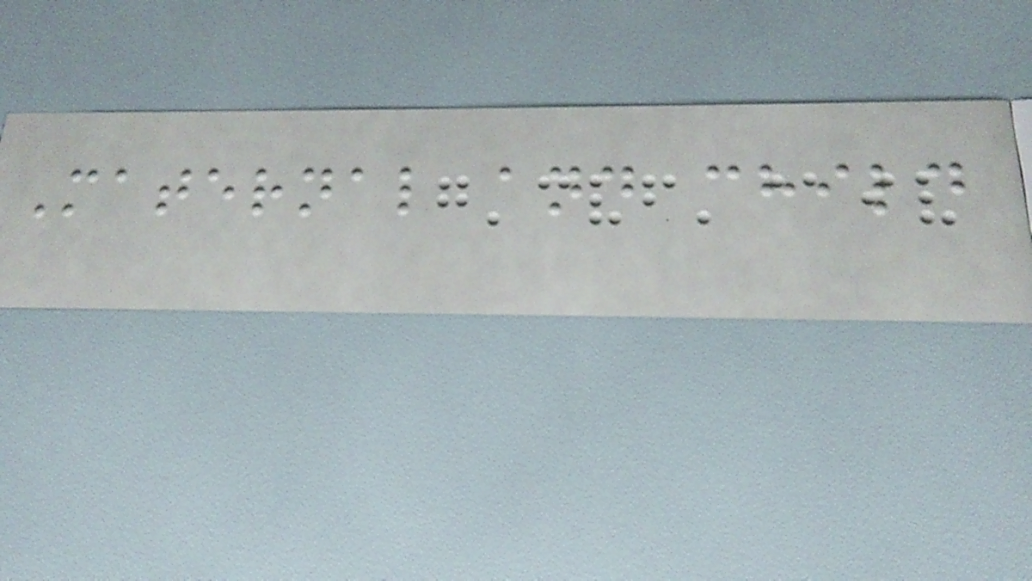Maternal and child
